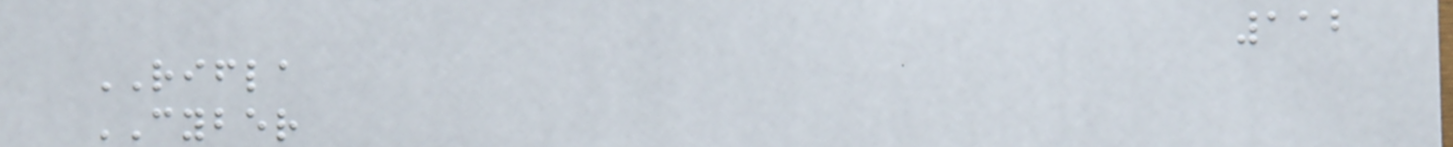112
RIFLA
CYBER
